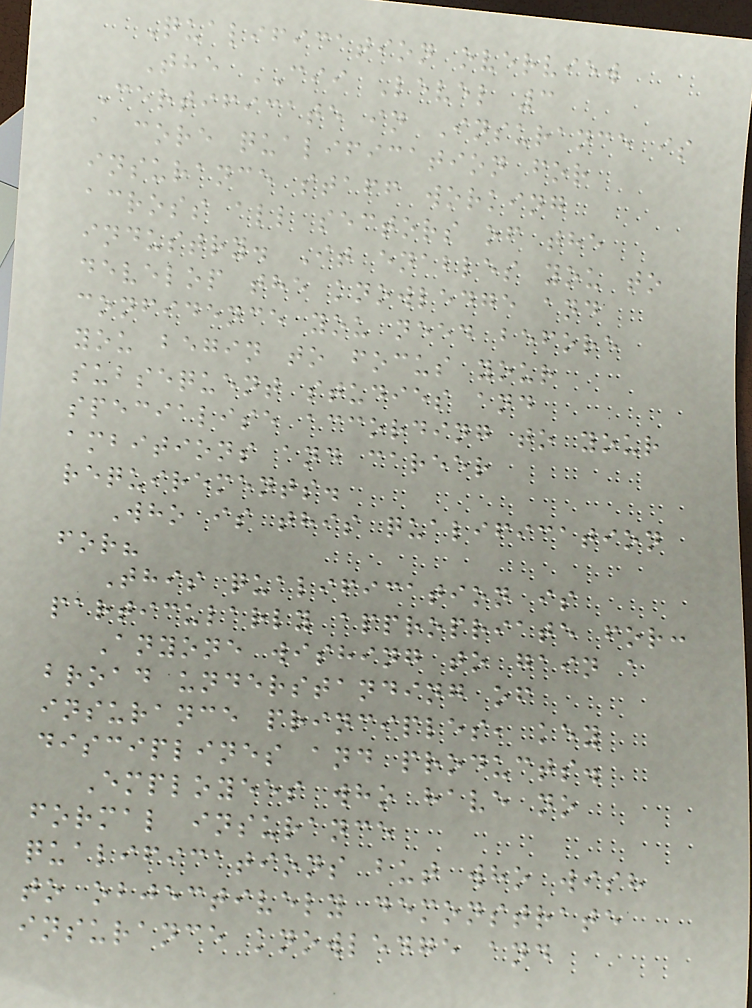Qualification overview
The CII Level 3
Certificate in Insurance is
a core qualification for
insurance staff working
across all sectors of the
industry. It enables you to
develop the knowledge and
confidence you need before
you begin to focus your
subsequent studies and
specialise according to your
ambitions and career
requirements.
Who is this qualification
for?
This qualification is
particularly appropriate for:
Anyone wishing to gain a
broad understanding of
insurance principles, key
disciplines and products.
Employees who have no
formal insurance
qualifications but who wish
to objectively demonstrate
insurance knowledge and
